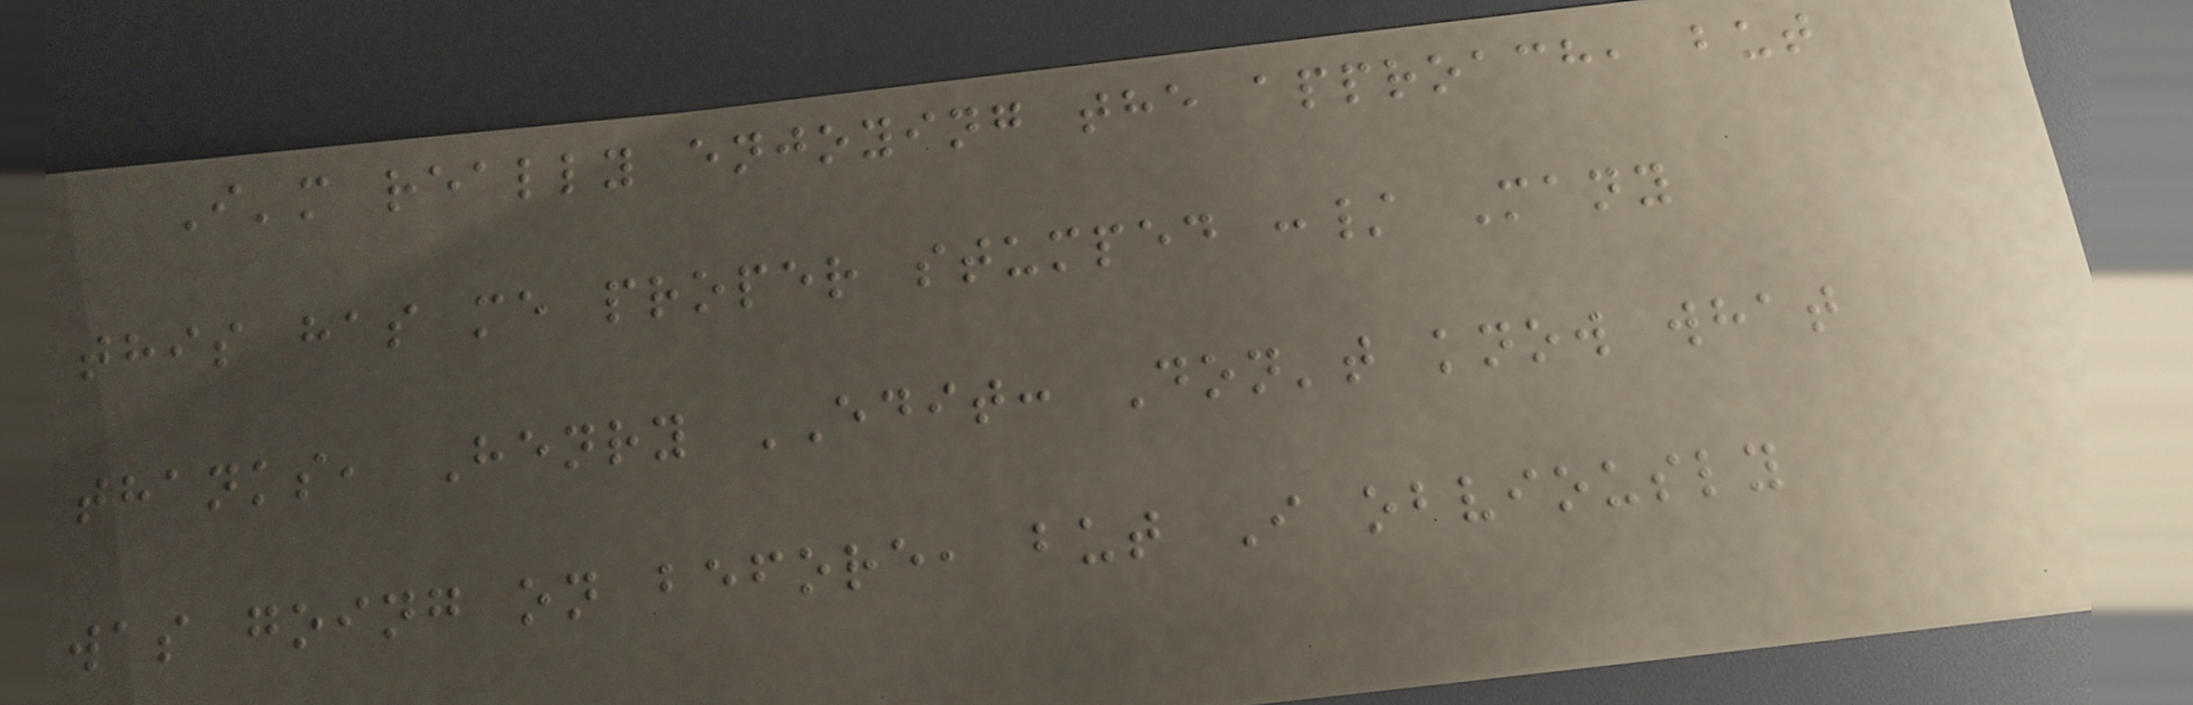I'm really enjoying the approach, but
this has me proper stumped :/ Many
thanks, Henry EDIT: Don't know what
was going on before, but I obviously
